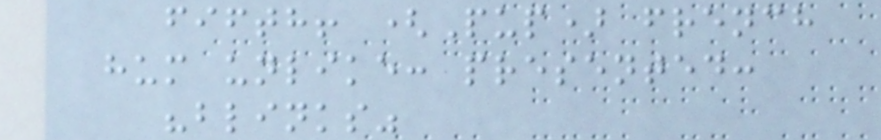fifth! (Pup) french
hum unlike: presented:
"blinks"
